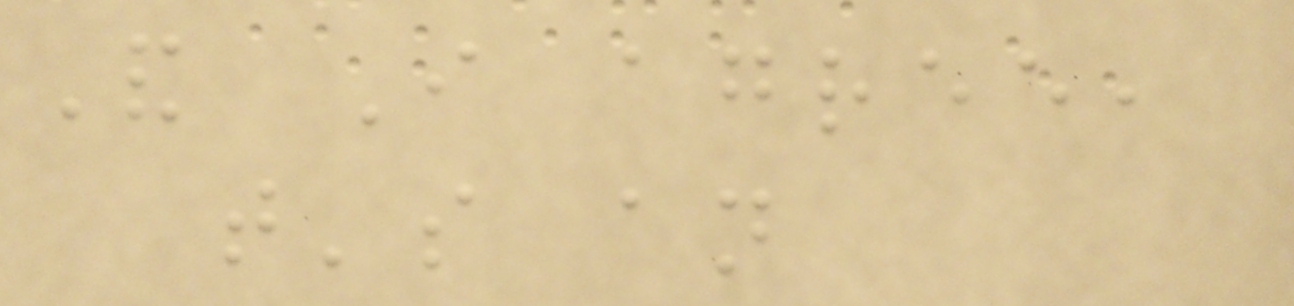And I agree,
that's an
